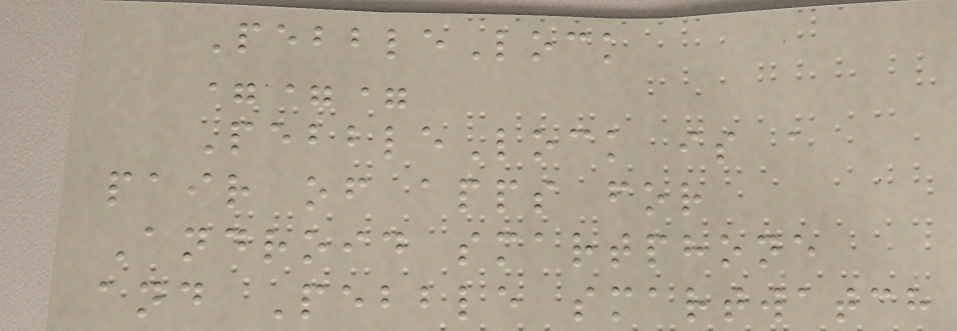PebbleLock
===
PebbleLock is a
pair of apps for
Android smartphone
and Pebble smartwatch
